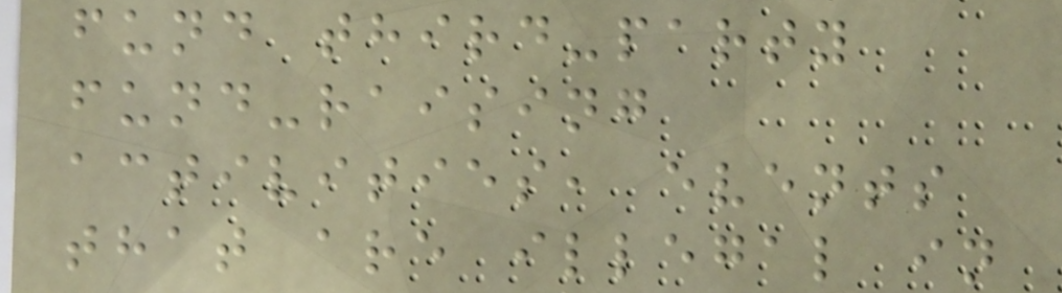fund third-party
fund-raising
activities, events
that are illegal in
